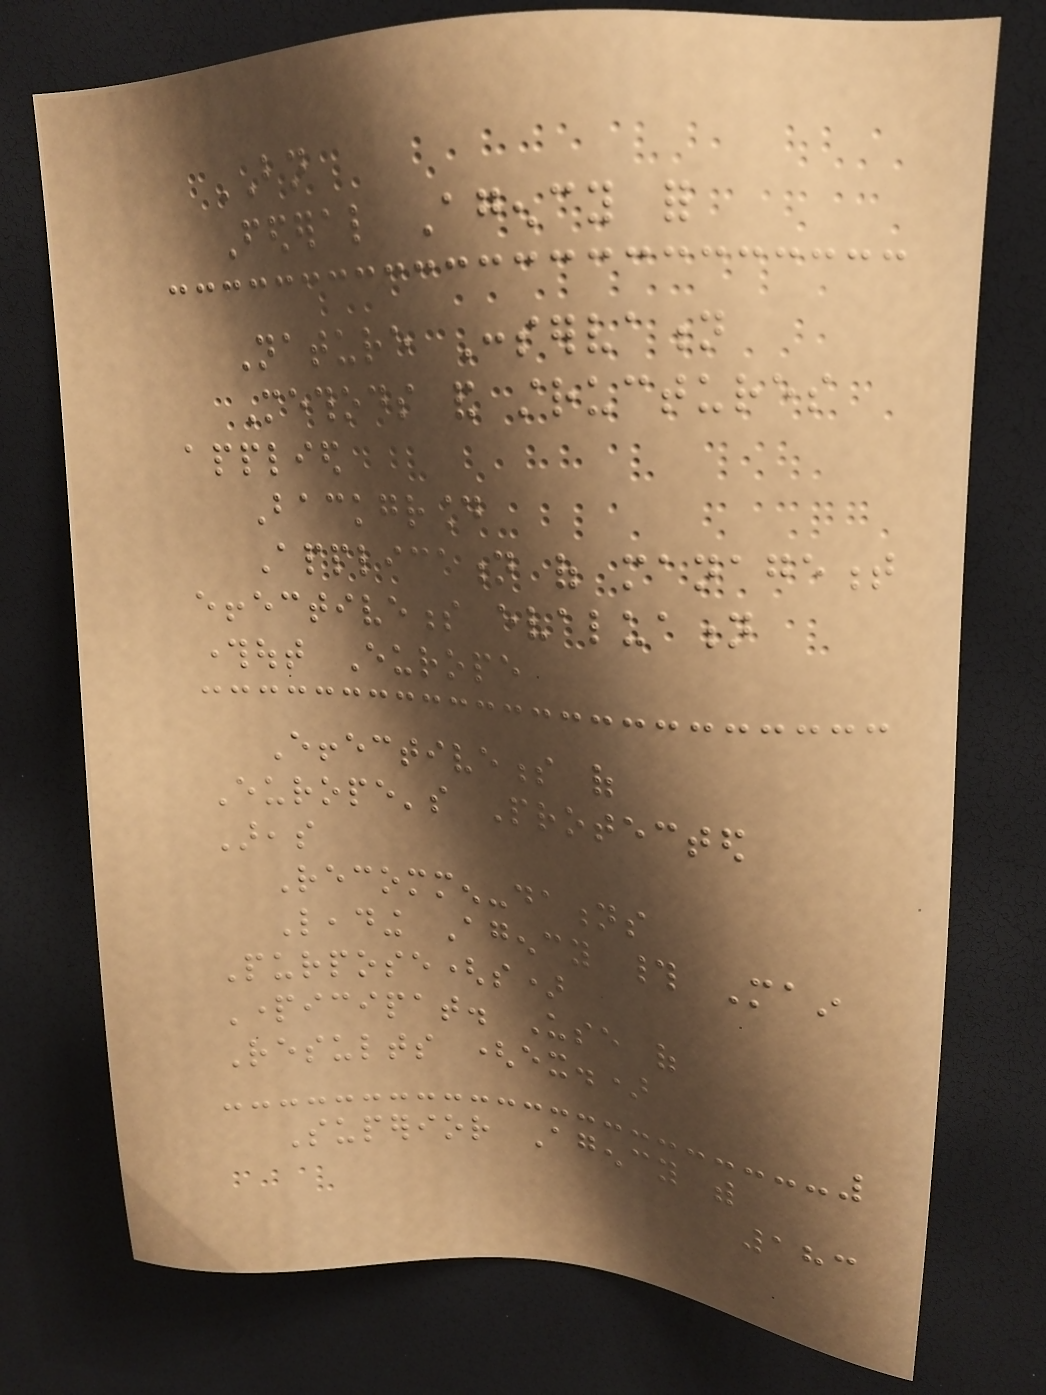BN
Federal Agency for
Nature Conservation
Methods and structures
applied
Background
Application of management
effectiveness evaluation
throughout Europe
Effectiveness of
Europe's Protected
Areas
Recommen-dations
Leading Agency # Main
Purpose(s)
Participat. Use of
Results (ex.)
Superior Agency with
183
